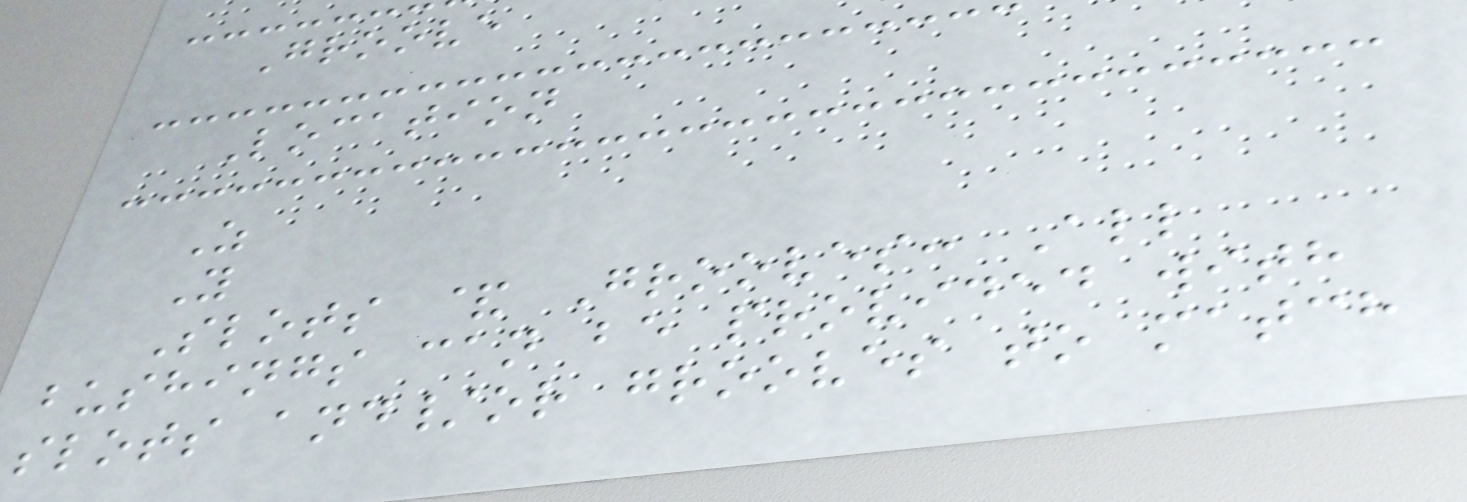Groove
Location
Z
Y
Slots & Grooves: All
bushings can be provided with
slots and/or grooves to match
